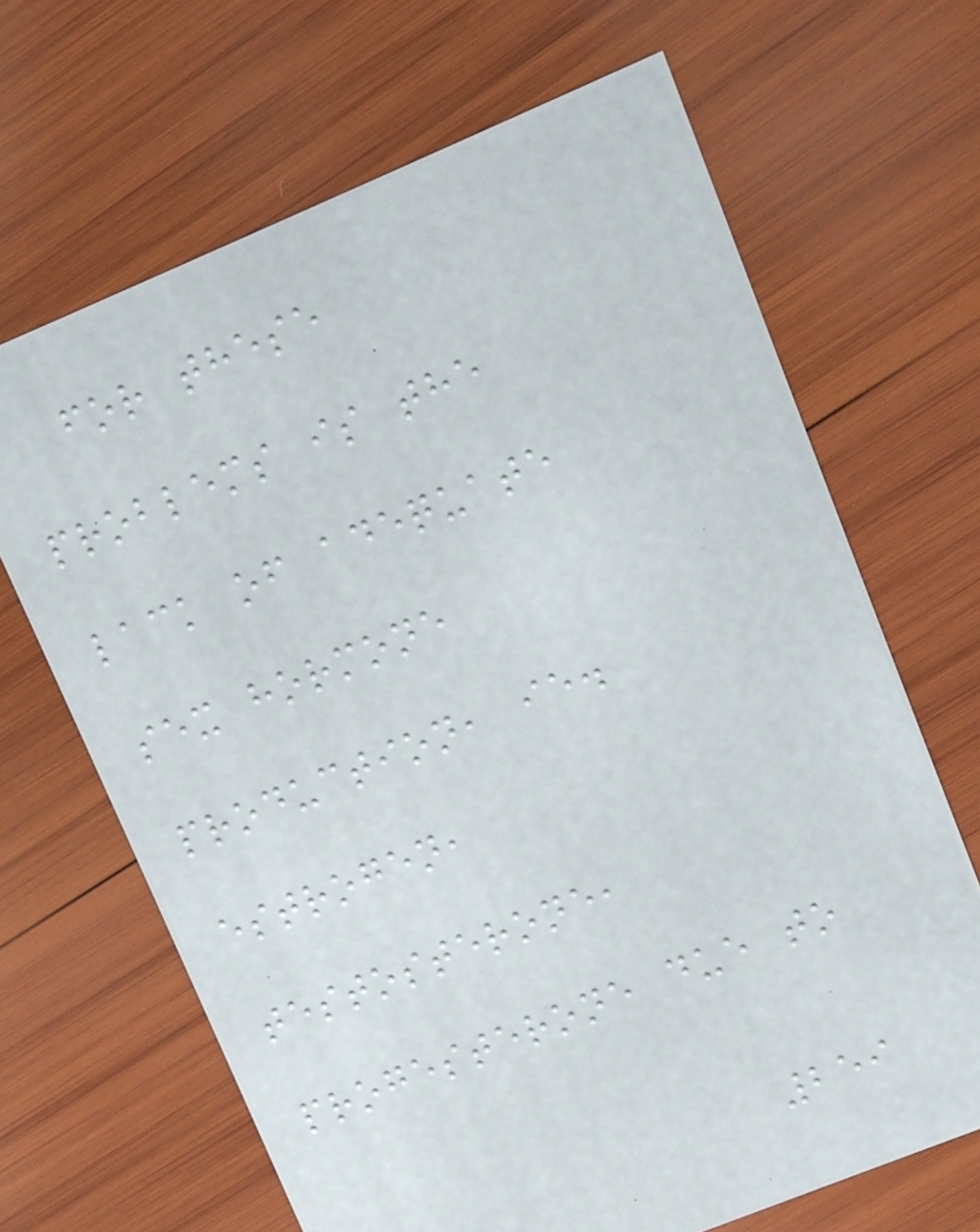for these
problems is the
lack of adequate
sex hormone
production, ie.
estrogen,
testosterone,
progesterone due to
259
